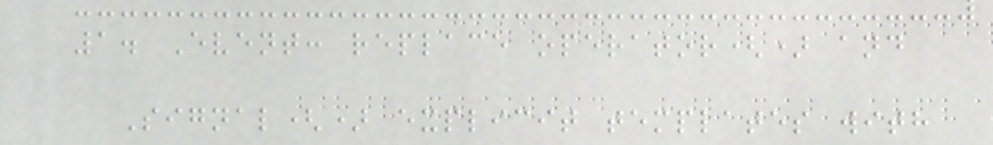1. Event: replace operator() and
Signal() explicit templates with
